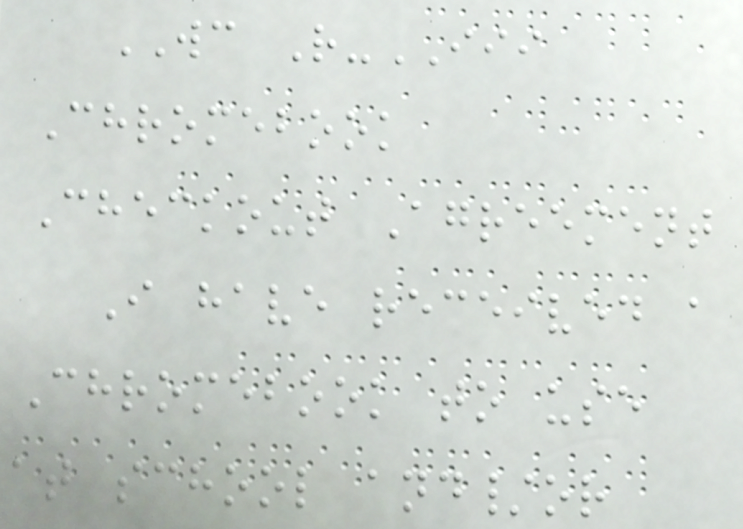WC R-III
Chromebook
Checkout Agreement
I have received a
Chromebook to use
at school and/or
